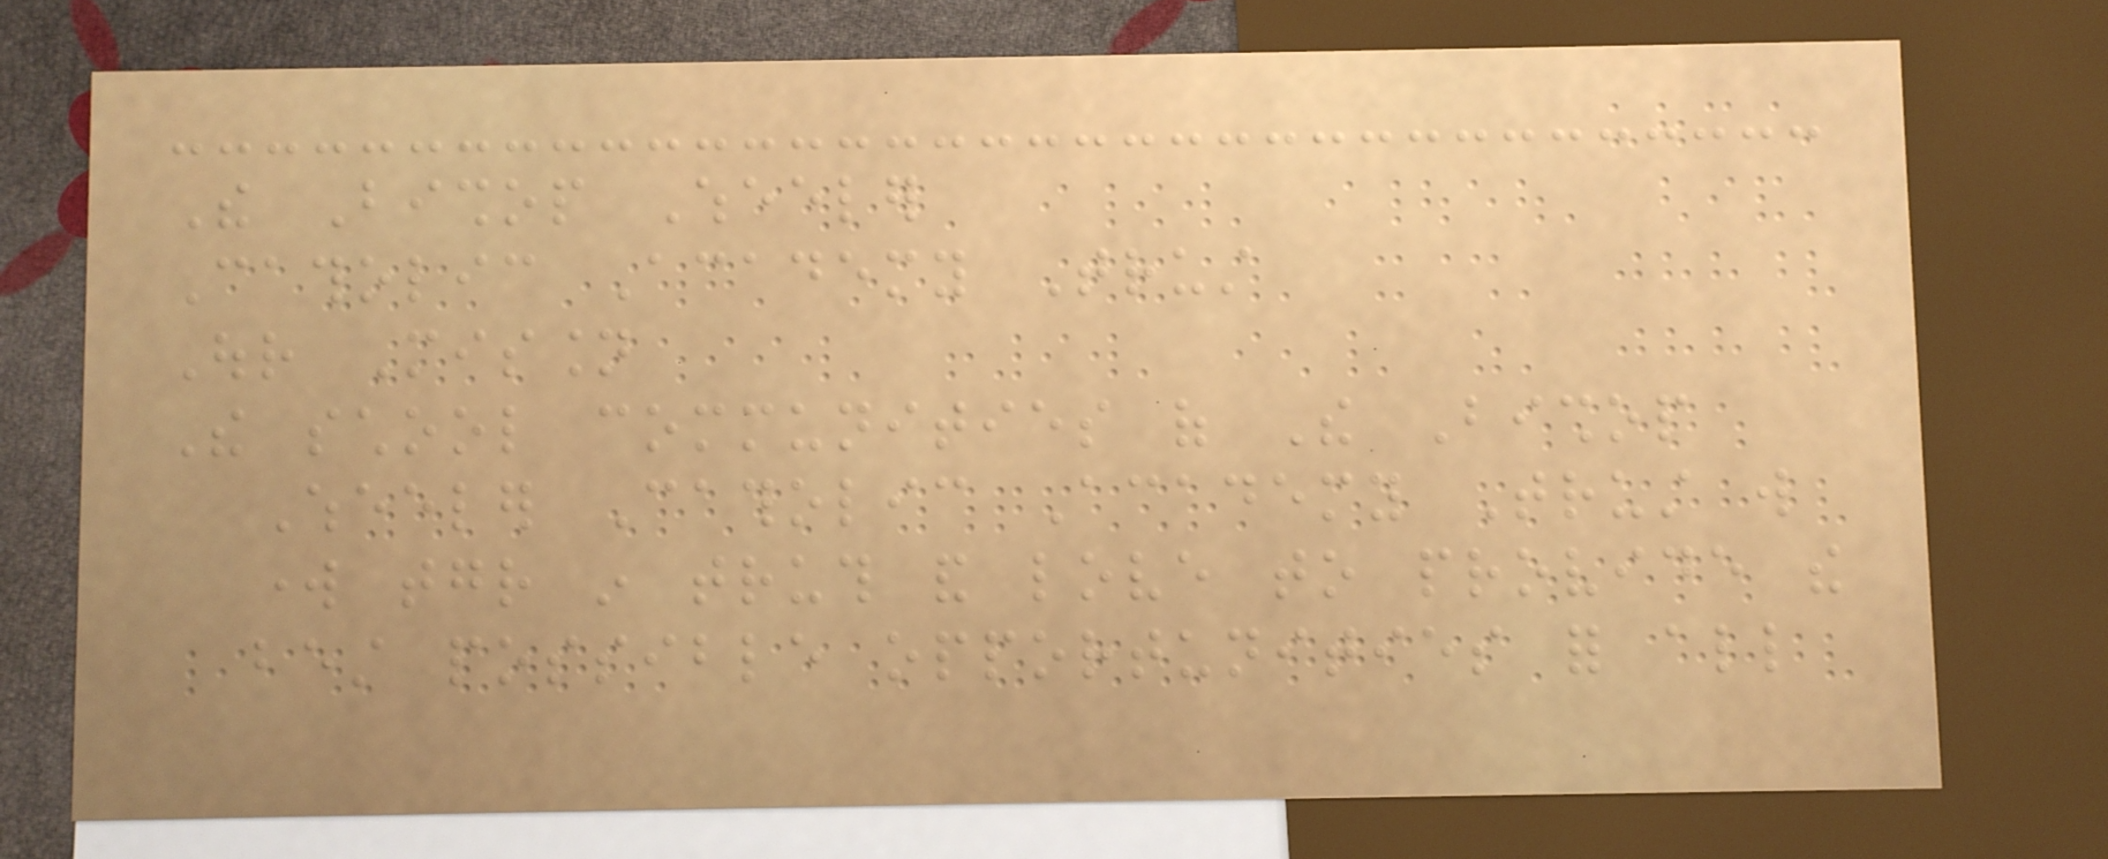The Bishop Wheeler
Catholic Academy Trust
Our Mission
The school communities of The Bishop
Wheeler Catholic Academy Trust will
work together in truth and love to provide the
best possible opportunities for all
